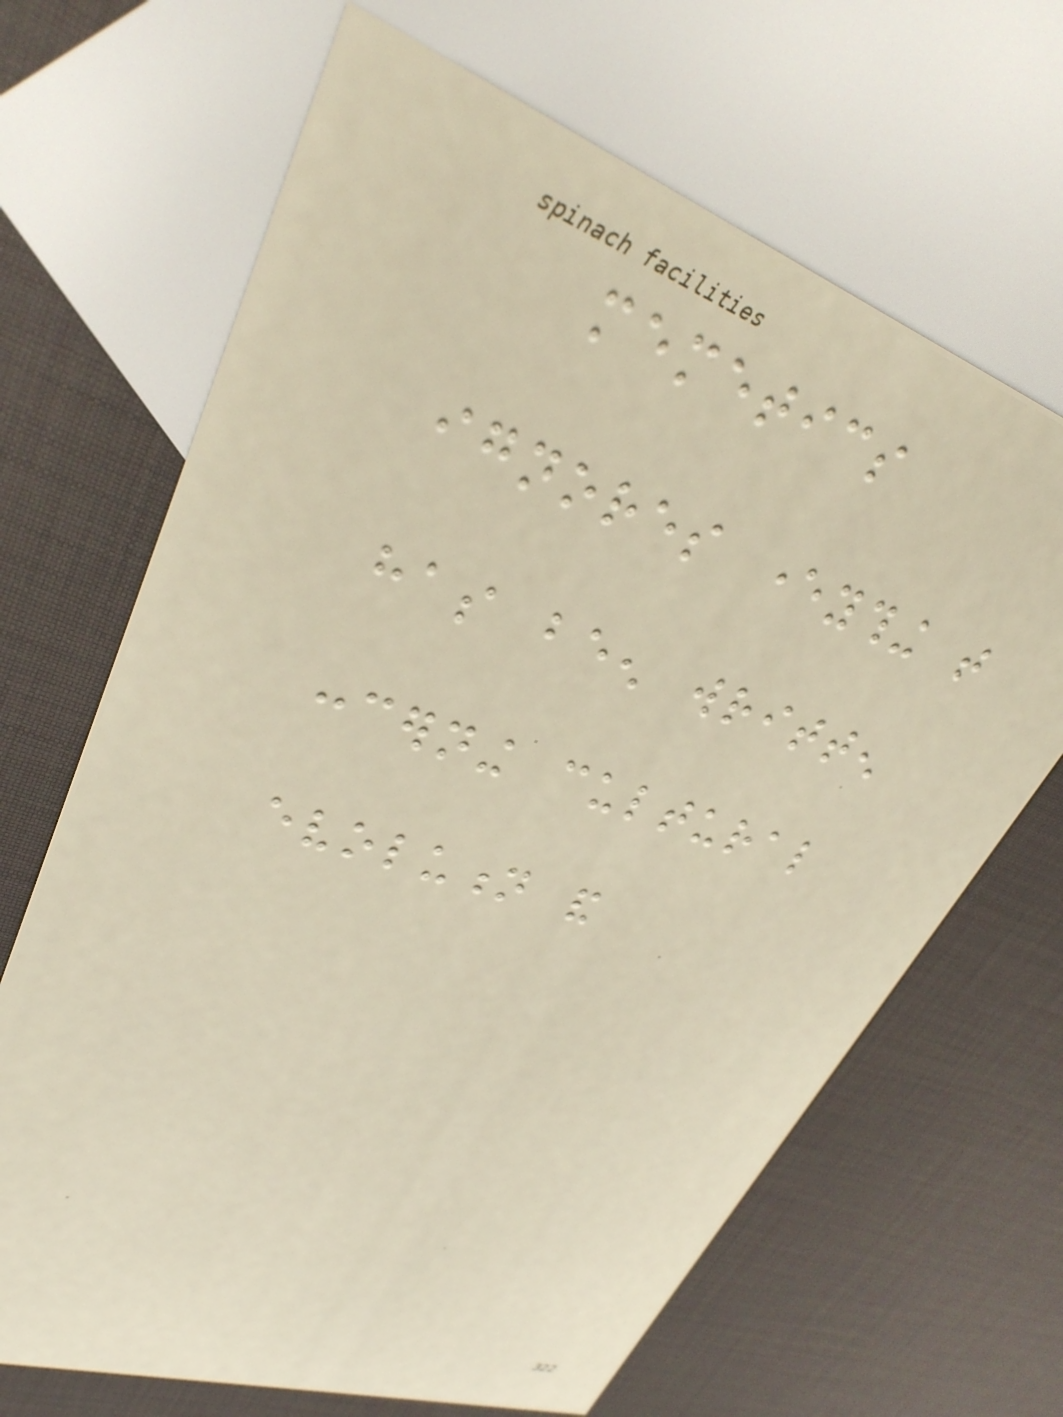memetics
ignores everything that
has been written
concerning cultural
evolution and
